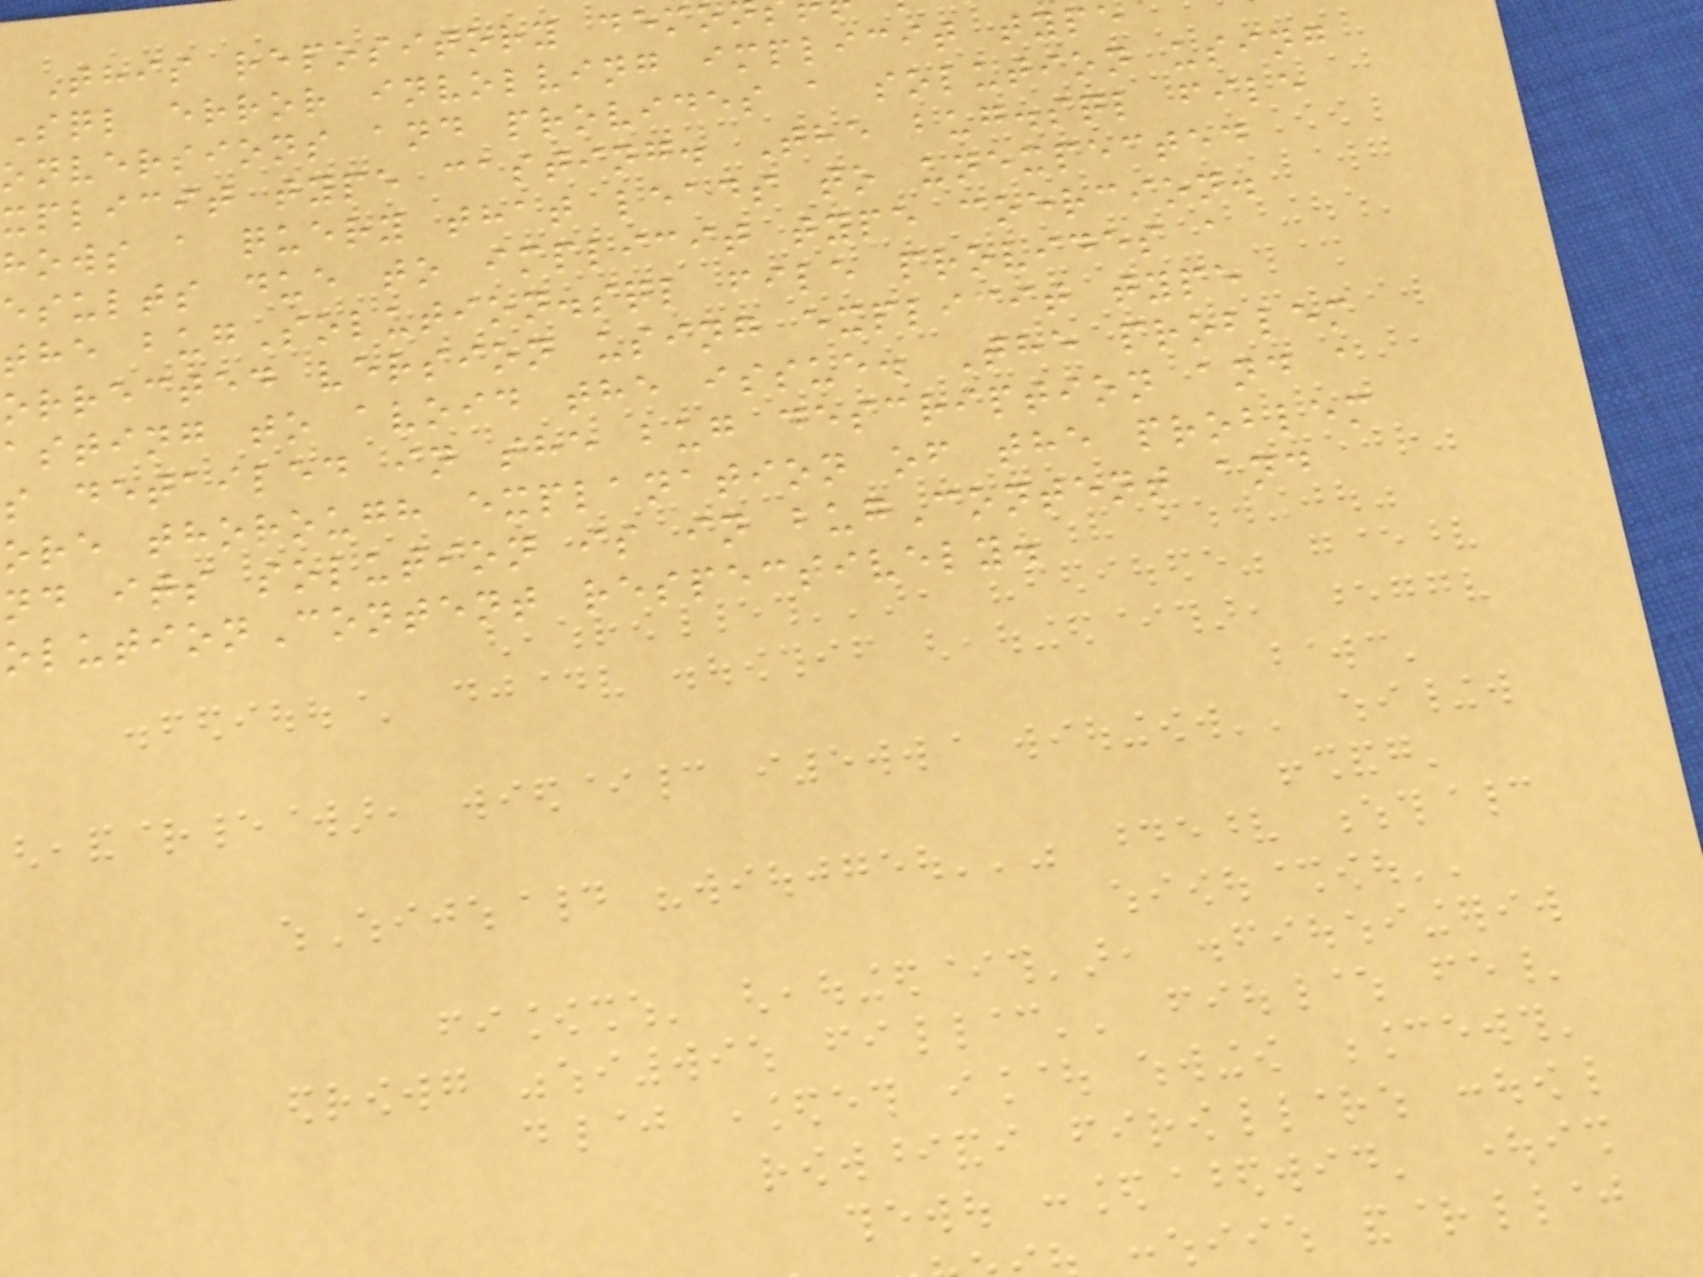This repository demo
sql error involving implicit type
onversions and provides a solution using
xplicit type casting. The bug.sql file
hows a query that leads to unexpected
esults due to implicit type coercion.
the bugSolution.sql file provides a
orrected version using explicit type
asting to avoid the issue. The problem
s detailed in the bug description and a
ore thorough explanation of the problem
nd its solution is in bugContent and
olutionContent respectively.
